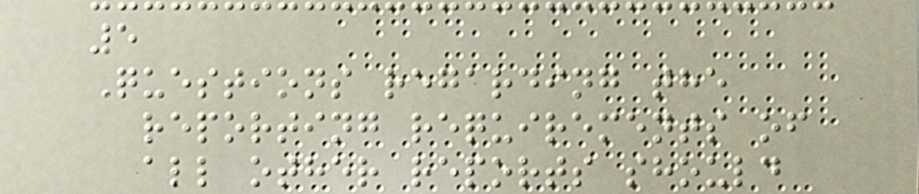5
Questions regarding the
reporting requirements of
all other reports should
